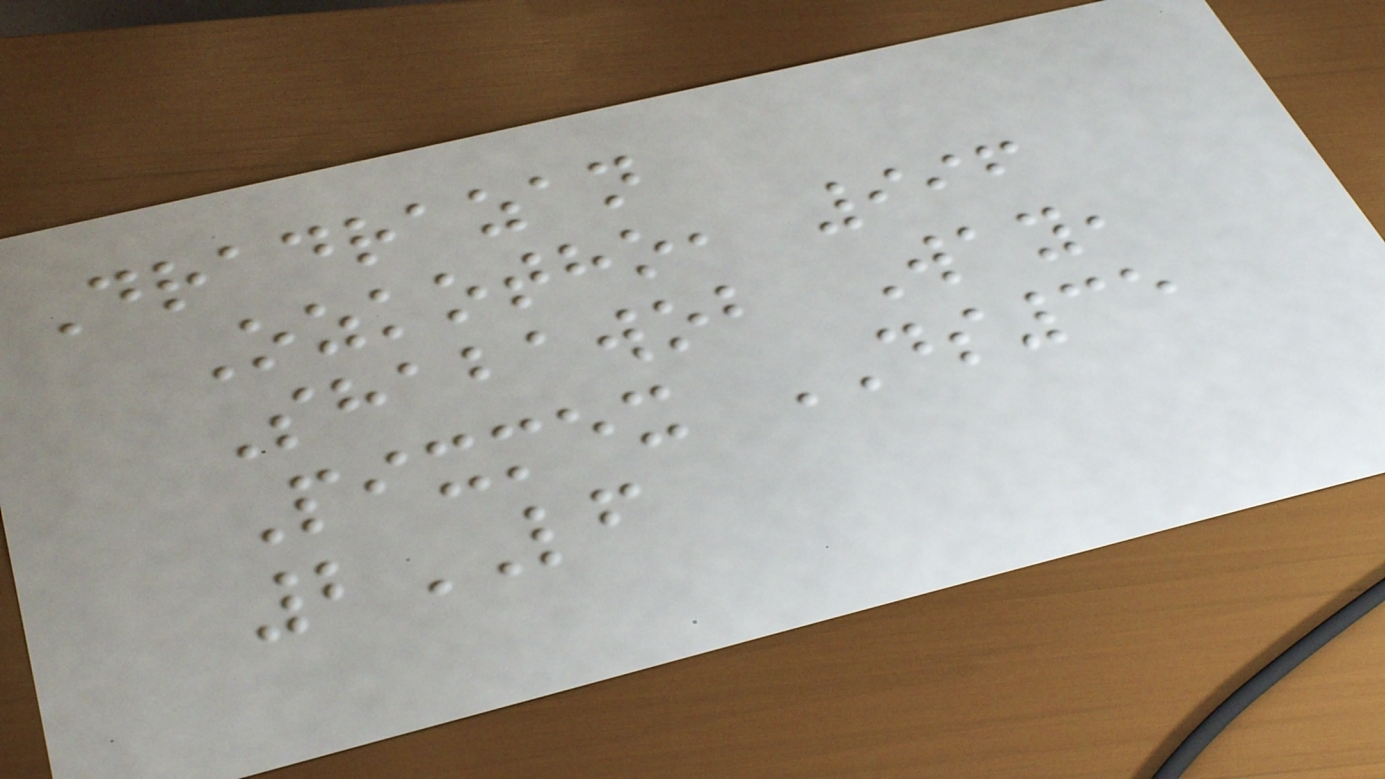Dradrazan
Ozkotho, 996
Shabawob Way,
Pixmex DS35
2LF
